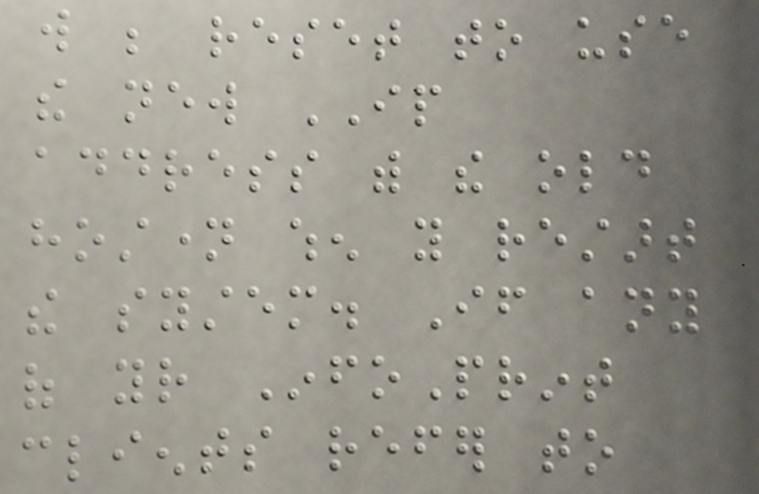will be reset to use
the new IP
address with the old
hostname when you restart
the system. If any
of your InfoPrint
clients refer to
